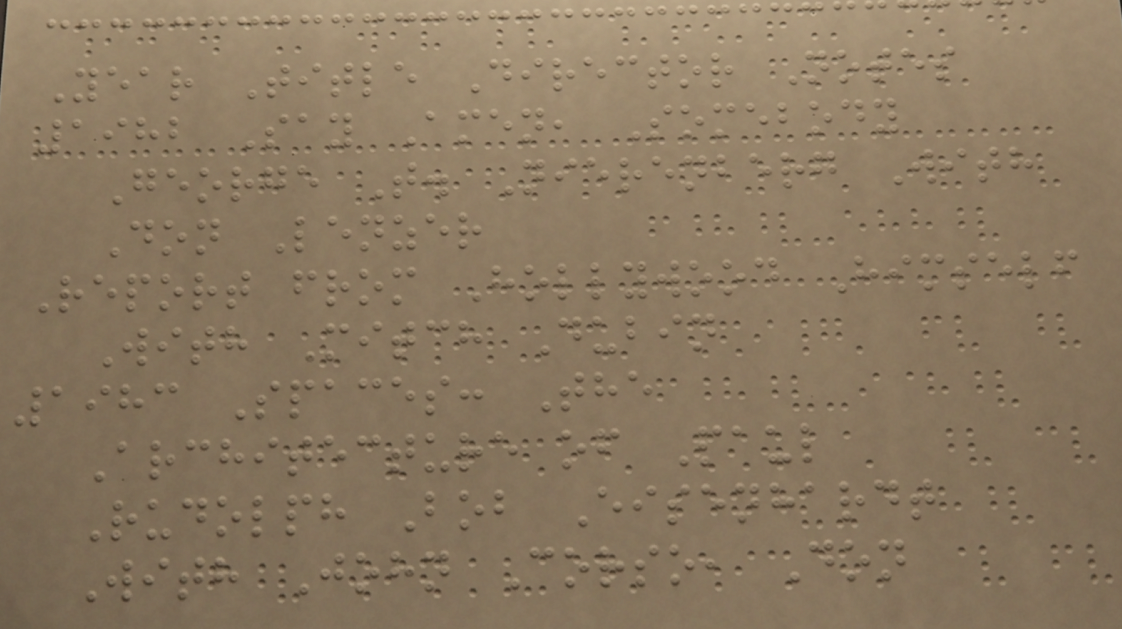Year Title Director Notes
1982 Say Amen, Somebody
George T. Nierenberg With
Don Lenzer
Report from Hollywood Himself
With Mitch Dubin
1983 Spaces: The
Architecture of Paul
Rudolph Bob Eisenhardt
With John Corso, Don
